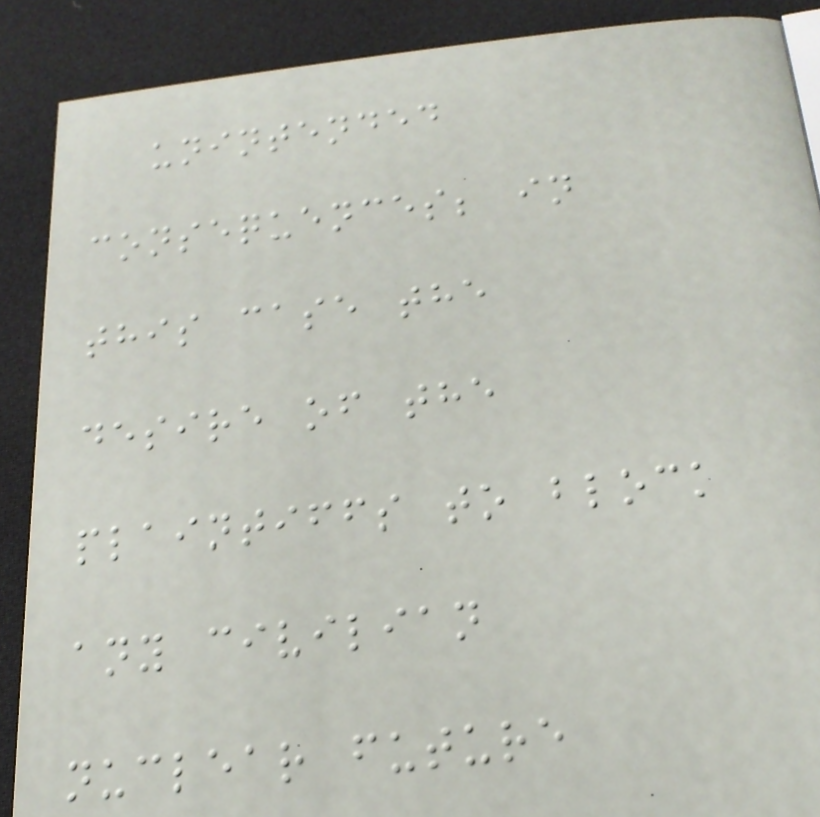unintended
consequences; in
this case the
desire of the
plaintiffs to block
any civilian
nuclear future
